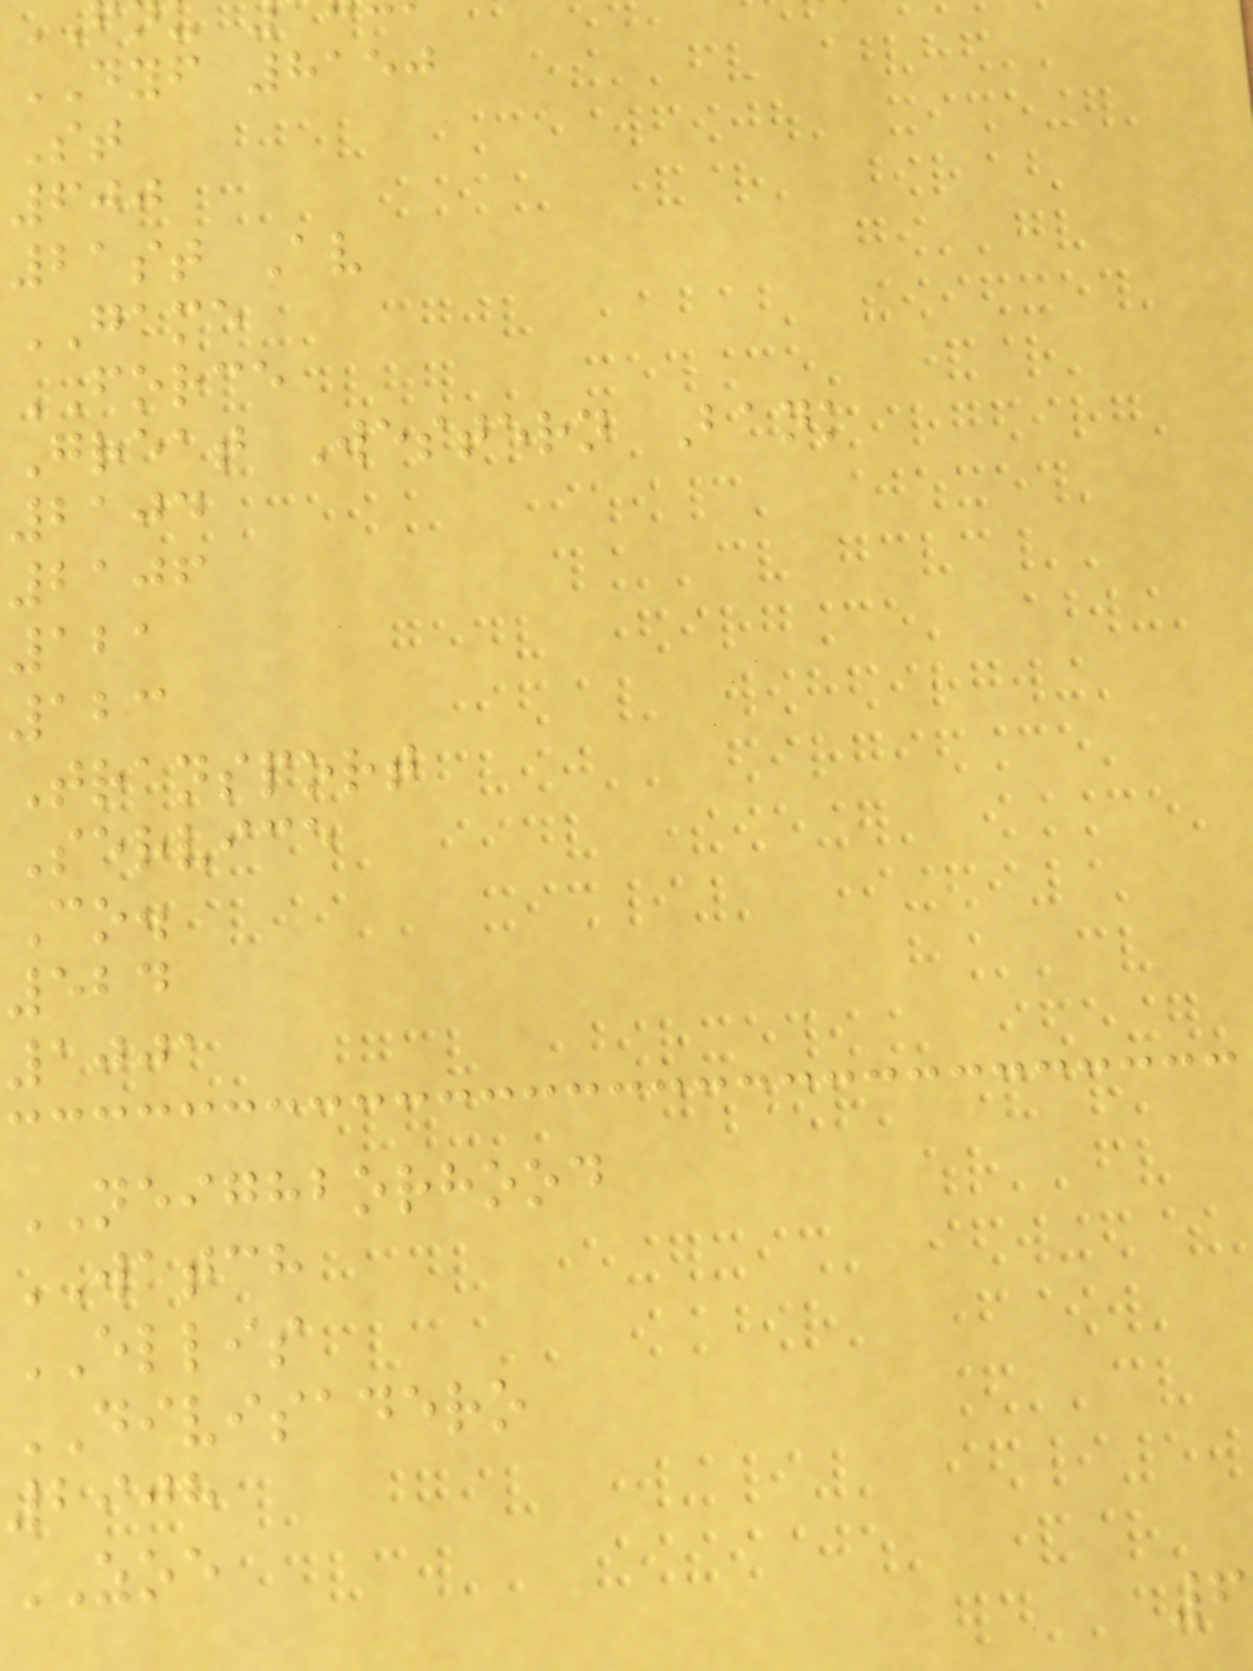DYF 8150
St
600
21st Av
GAME
FORCE
Great Western Bank
2104
2106
121
123
Transport
Service
Co.
524
1001
NEIGHBORHOOD
WATCH
ELLIS
DIVISADERO
2908
ZOE
